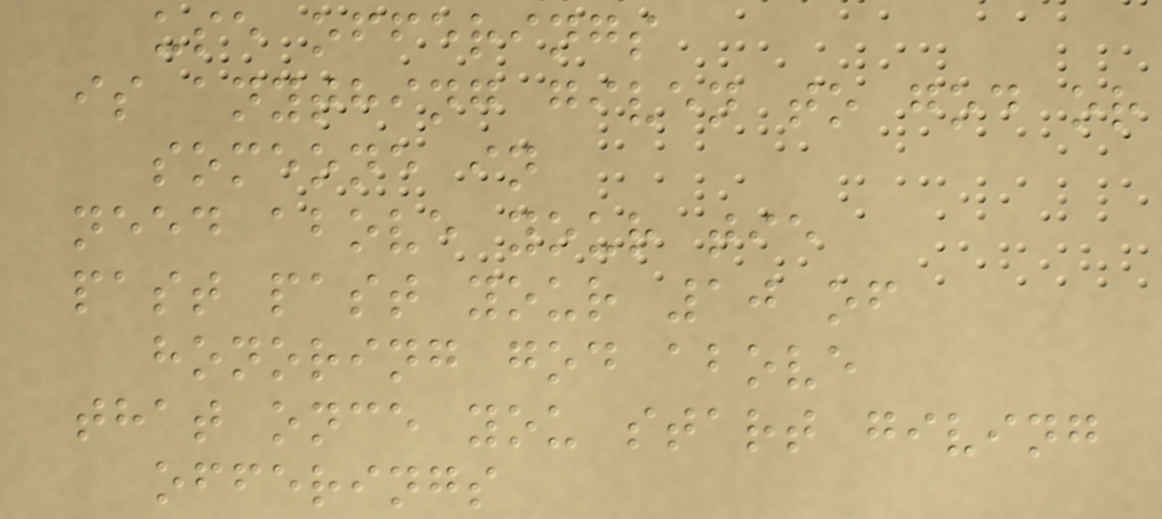use offerings
is anything given to god or
someone in
need above your tie
past past your 10 of
honoring god above
that once you start giving
offerings
